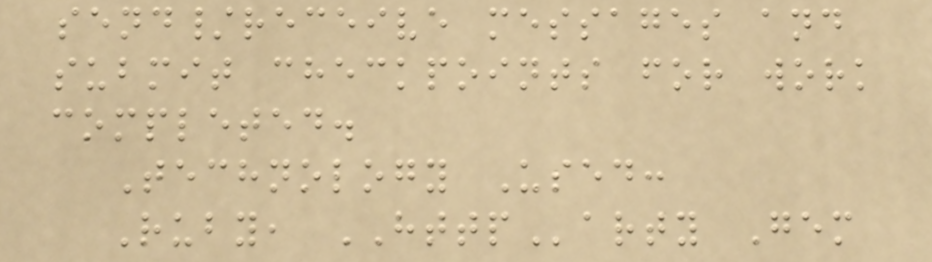send/receive messages and
submit checkpoints for work
completed.
Technology Used:
Ruby, HTTParty Gem
